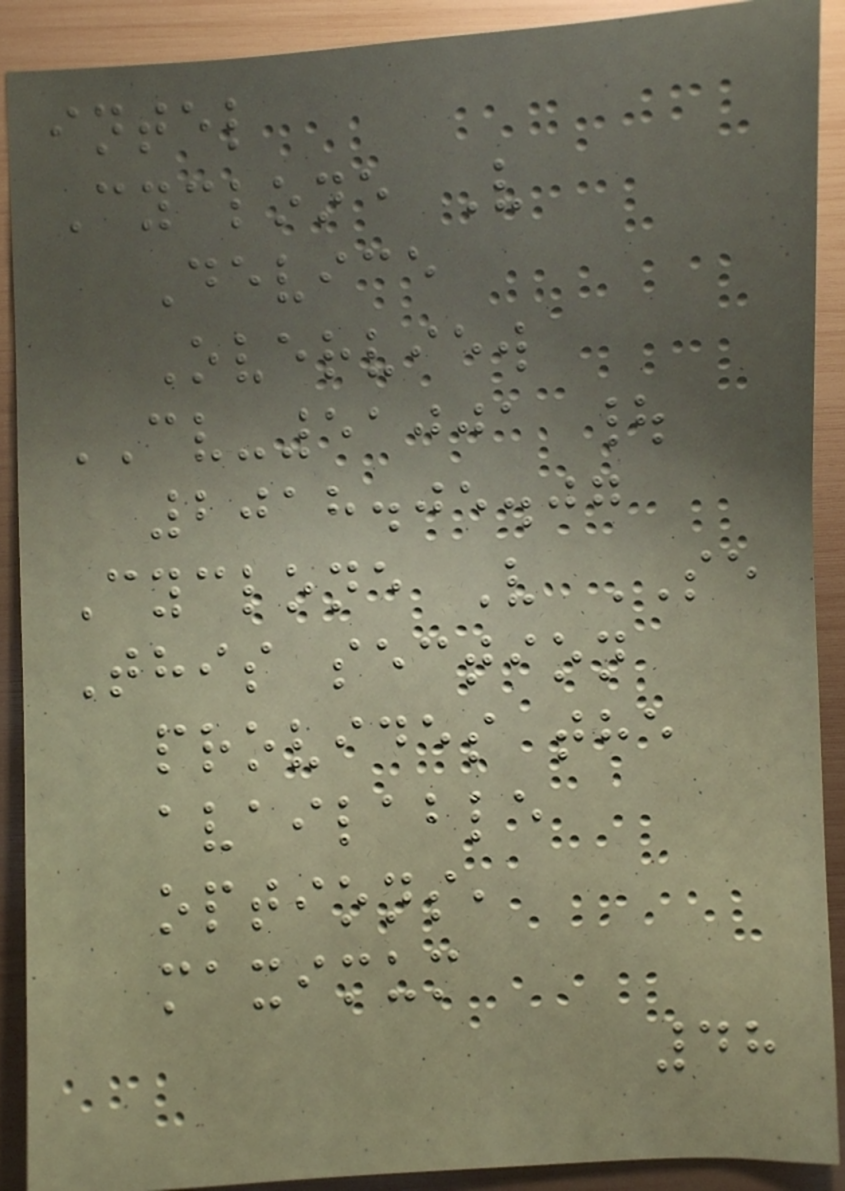intel
Cyclone V
Device
Overview
CV-51001 |
2018.05.07
Cyclone V SE
This section
provides the
available
options,
maximum
48
